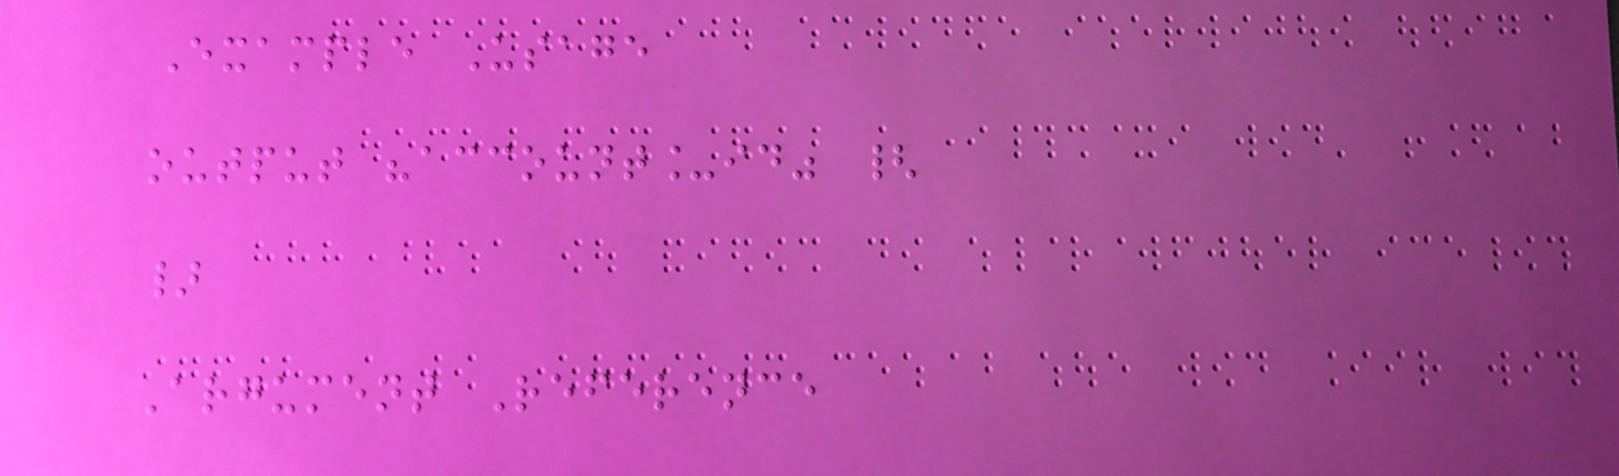Example Usage
output "account_id" {
}
Argument Reference
